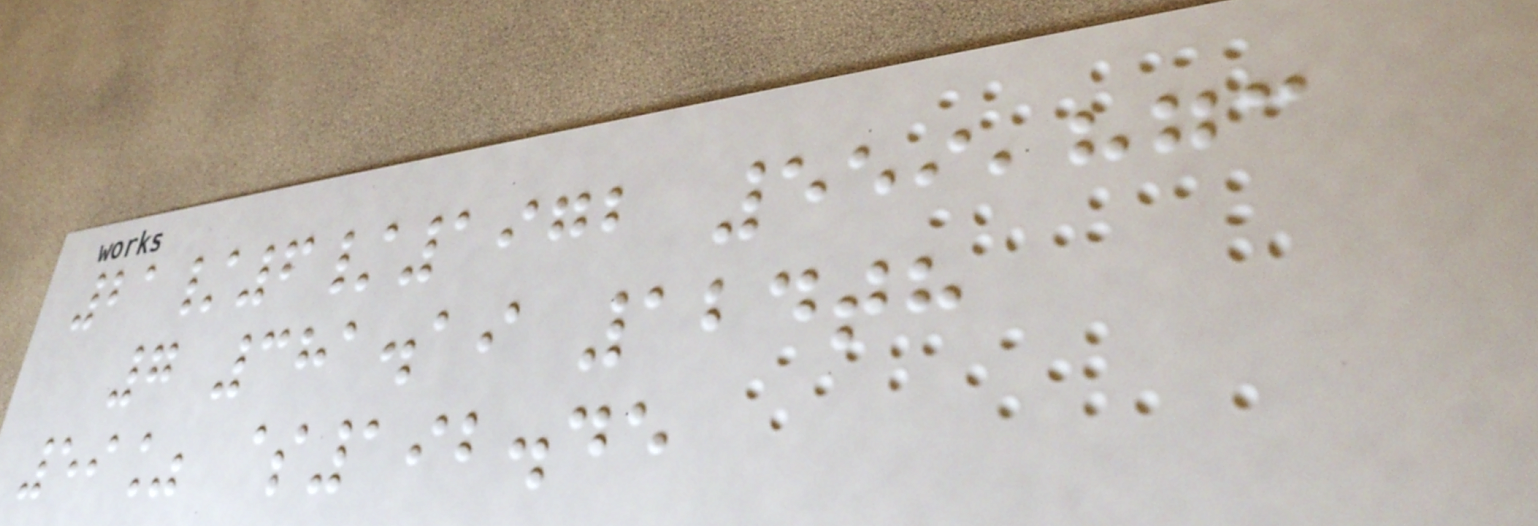21/6/1972 559,873
7 381.19 124th
59% $192.45
